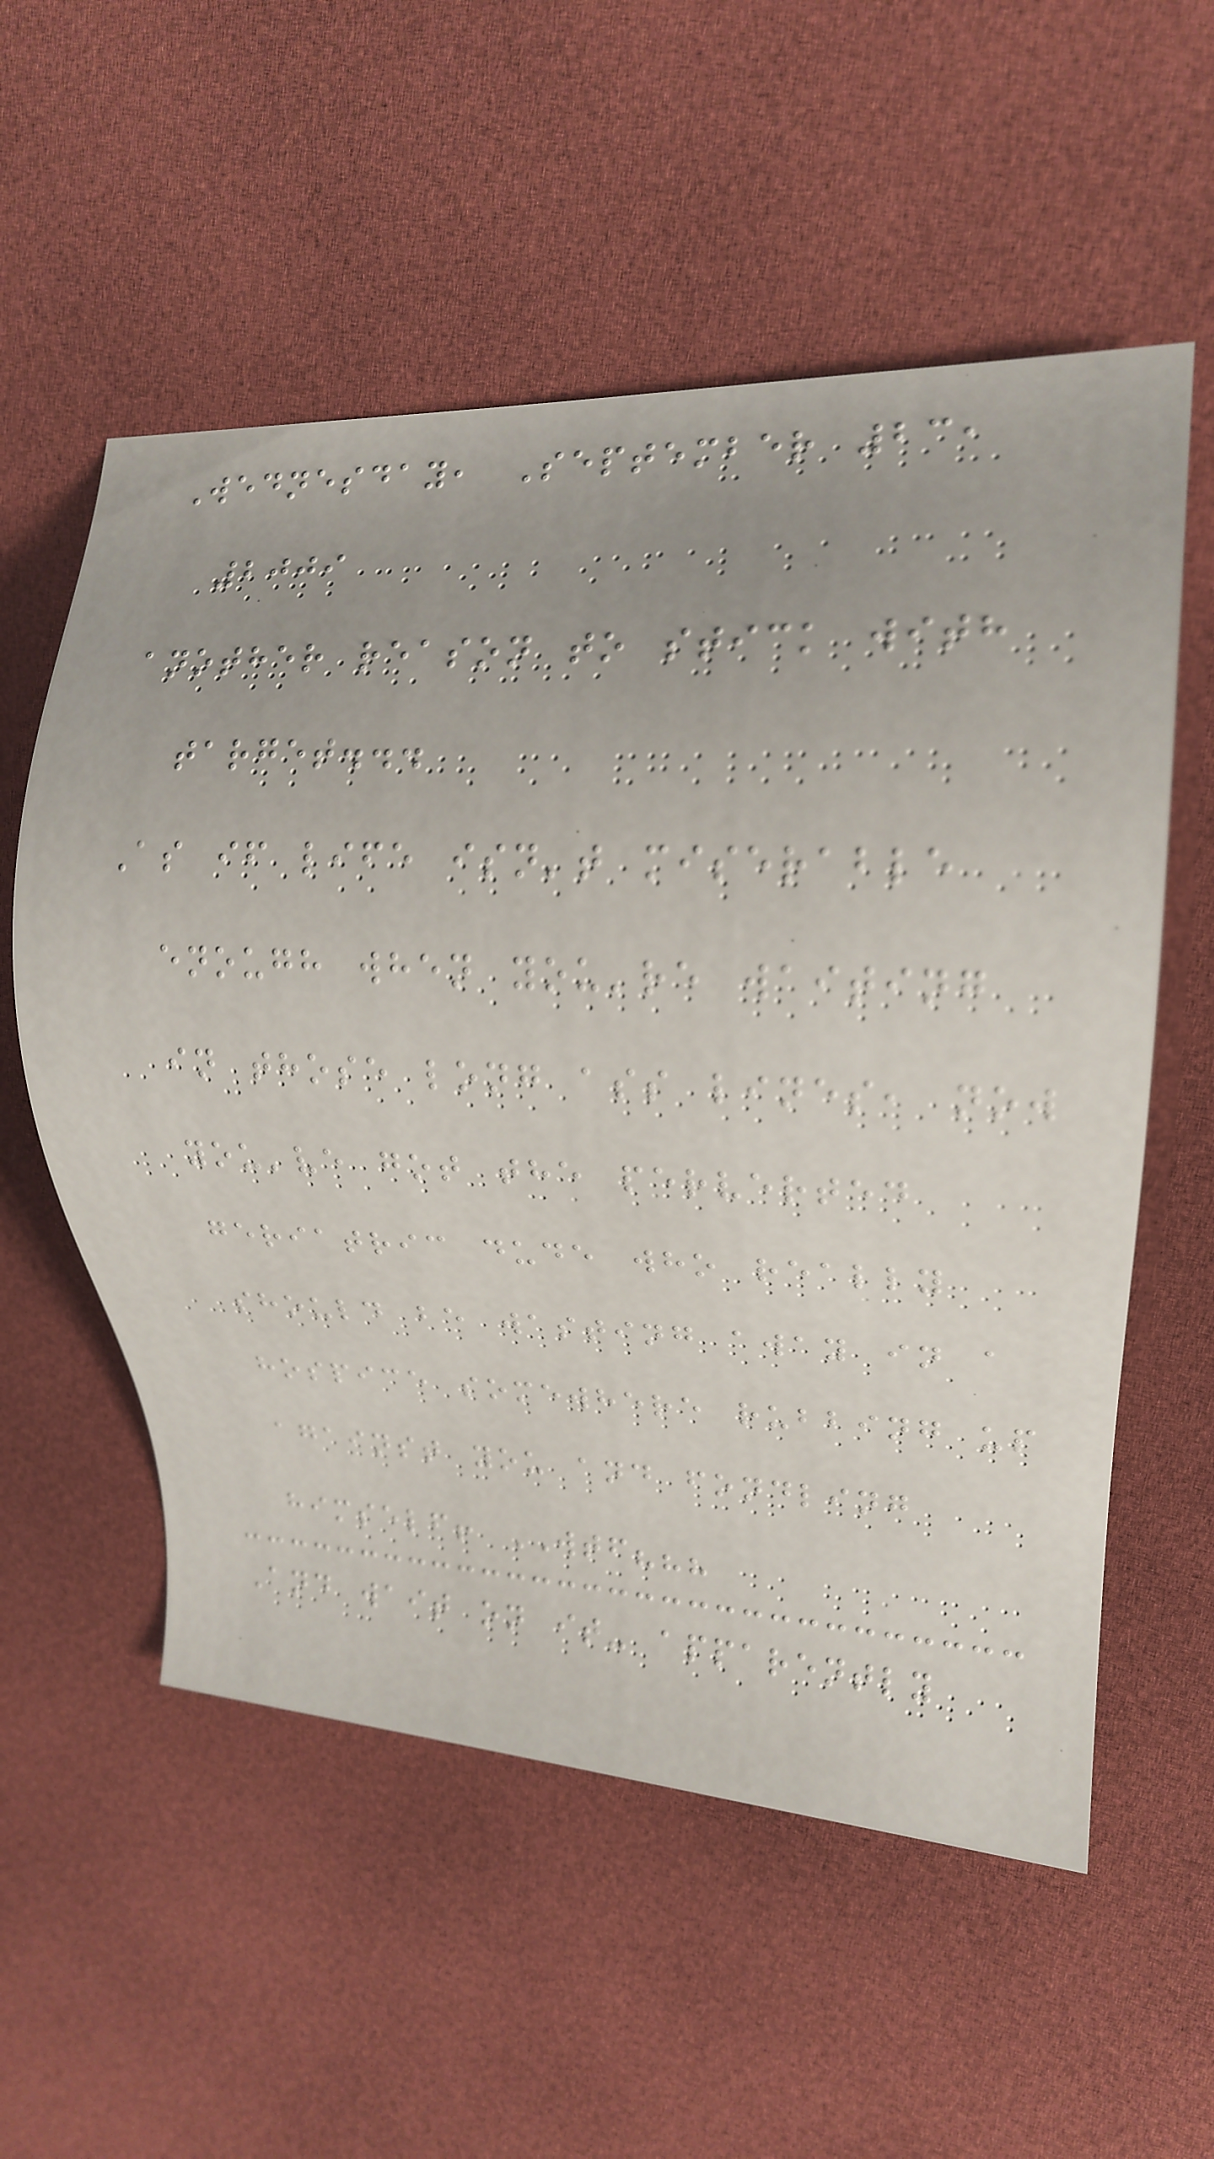Wednesday, September 23,
2009
another reason to stick with
target...
As if life isn't miserable
enough when you're waiting
in those long ass lines, now
you've got the perverted
geriatric dude who really
should be wasting away in a
hospice somewhere rubbing up
against you and fondling
himself! WTF???
And wait on it- apparently
